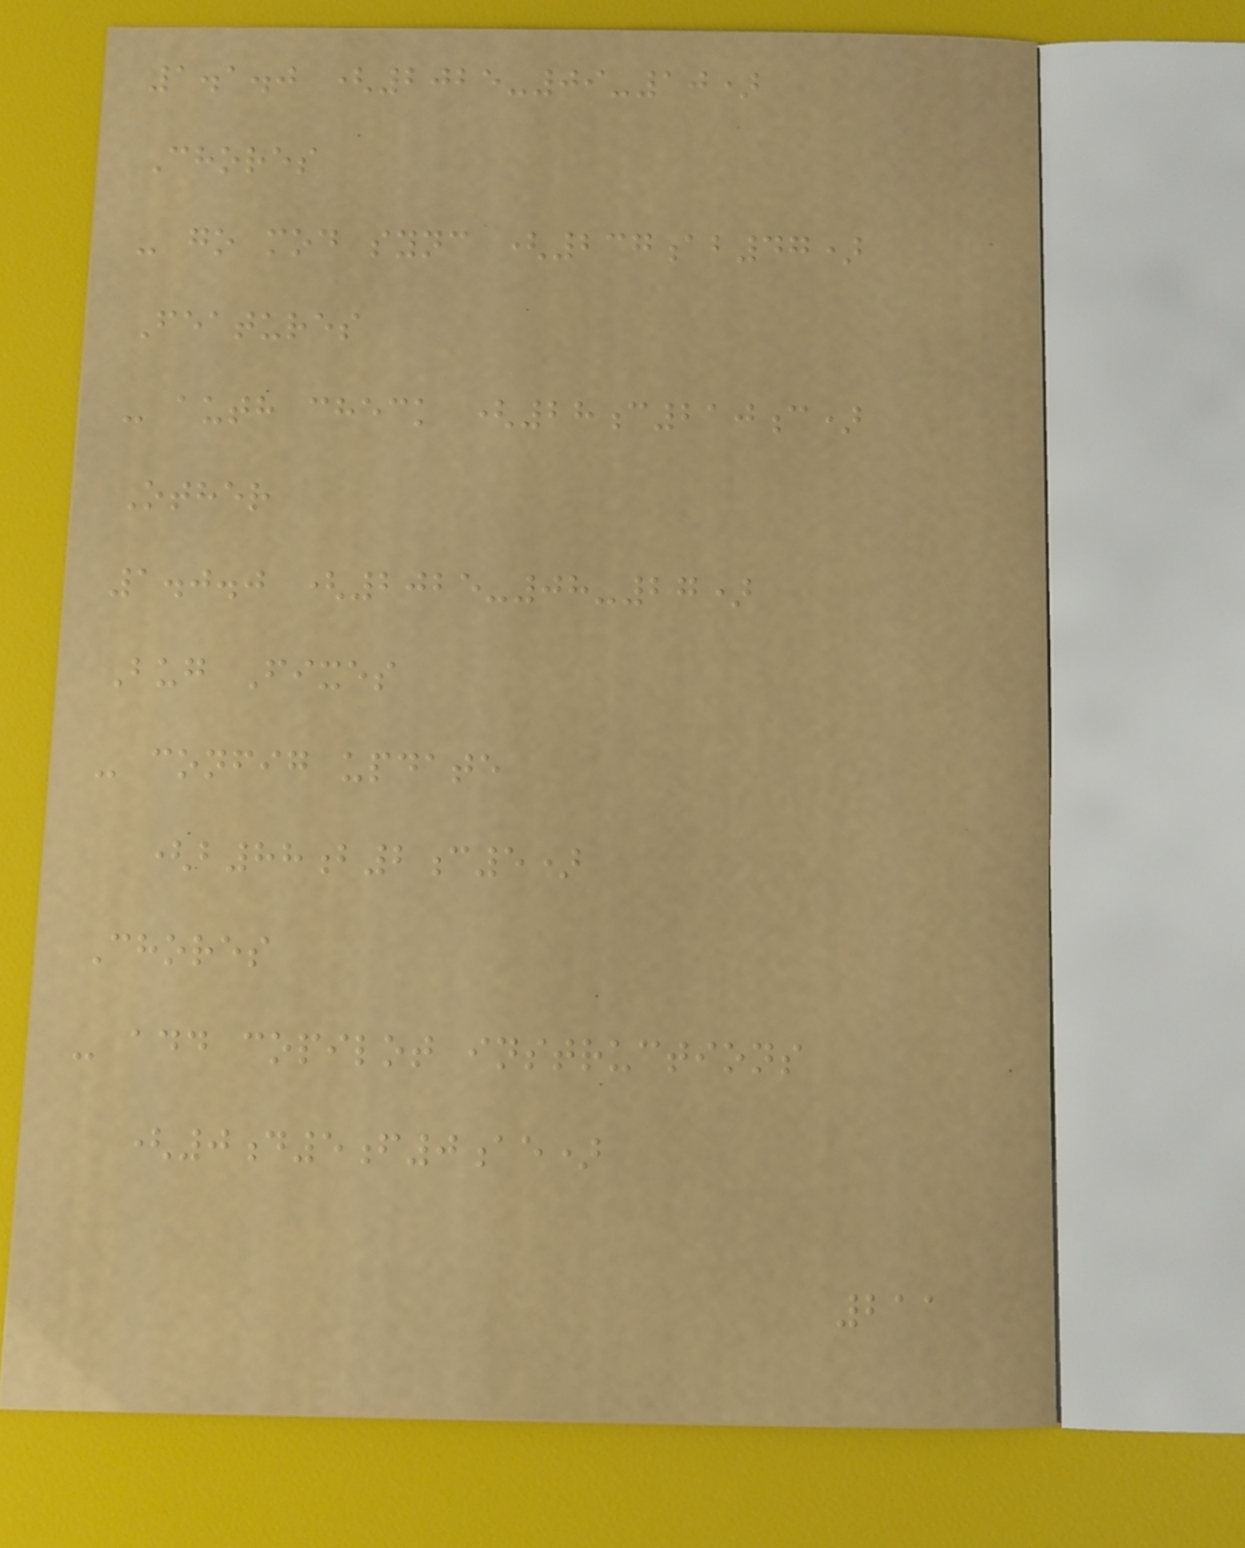1.1.0 (2025-09-10)
Chores
- go mod sync (237ab47)
Features
- auth check (28c210c)
Other
1.0.0 (2025-08-27)
Bug Fixes
- config update
(b88b2c5)
Chores
- add copilot instructions
(0d5f0ae)
211
